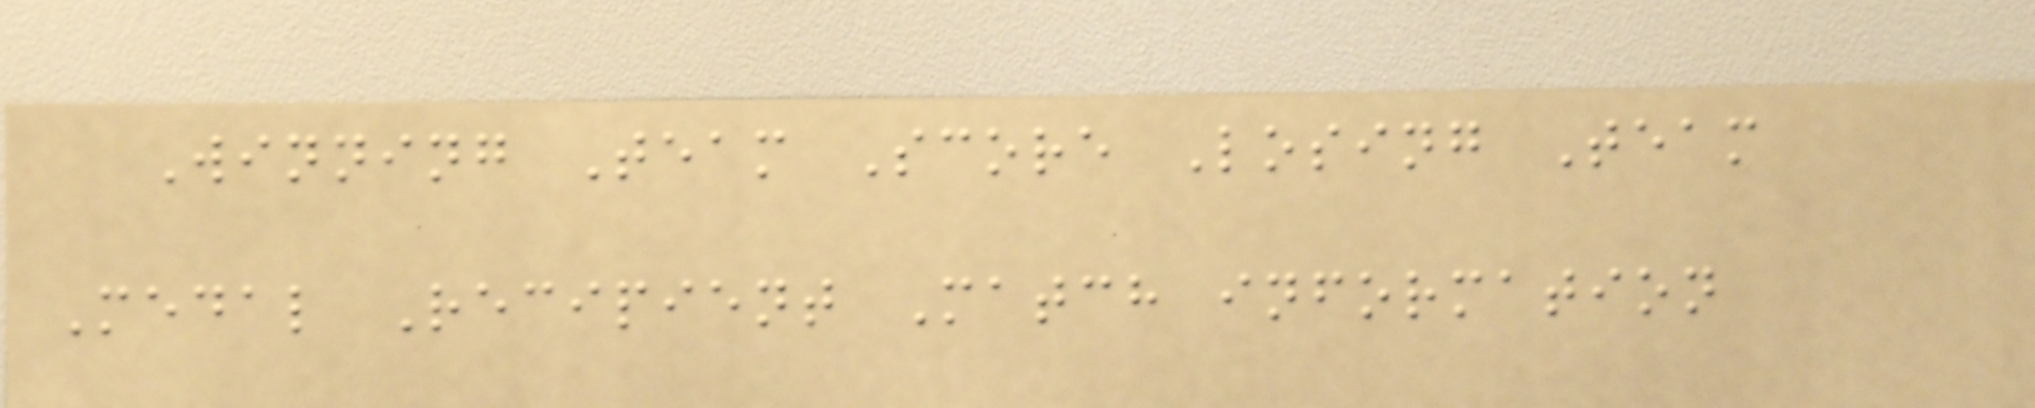Winning Team Score Losing Team
Medal Recipient Match information
